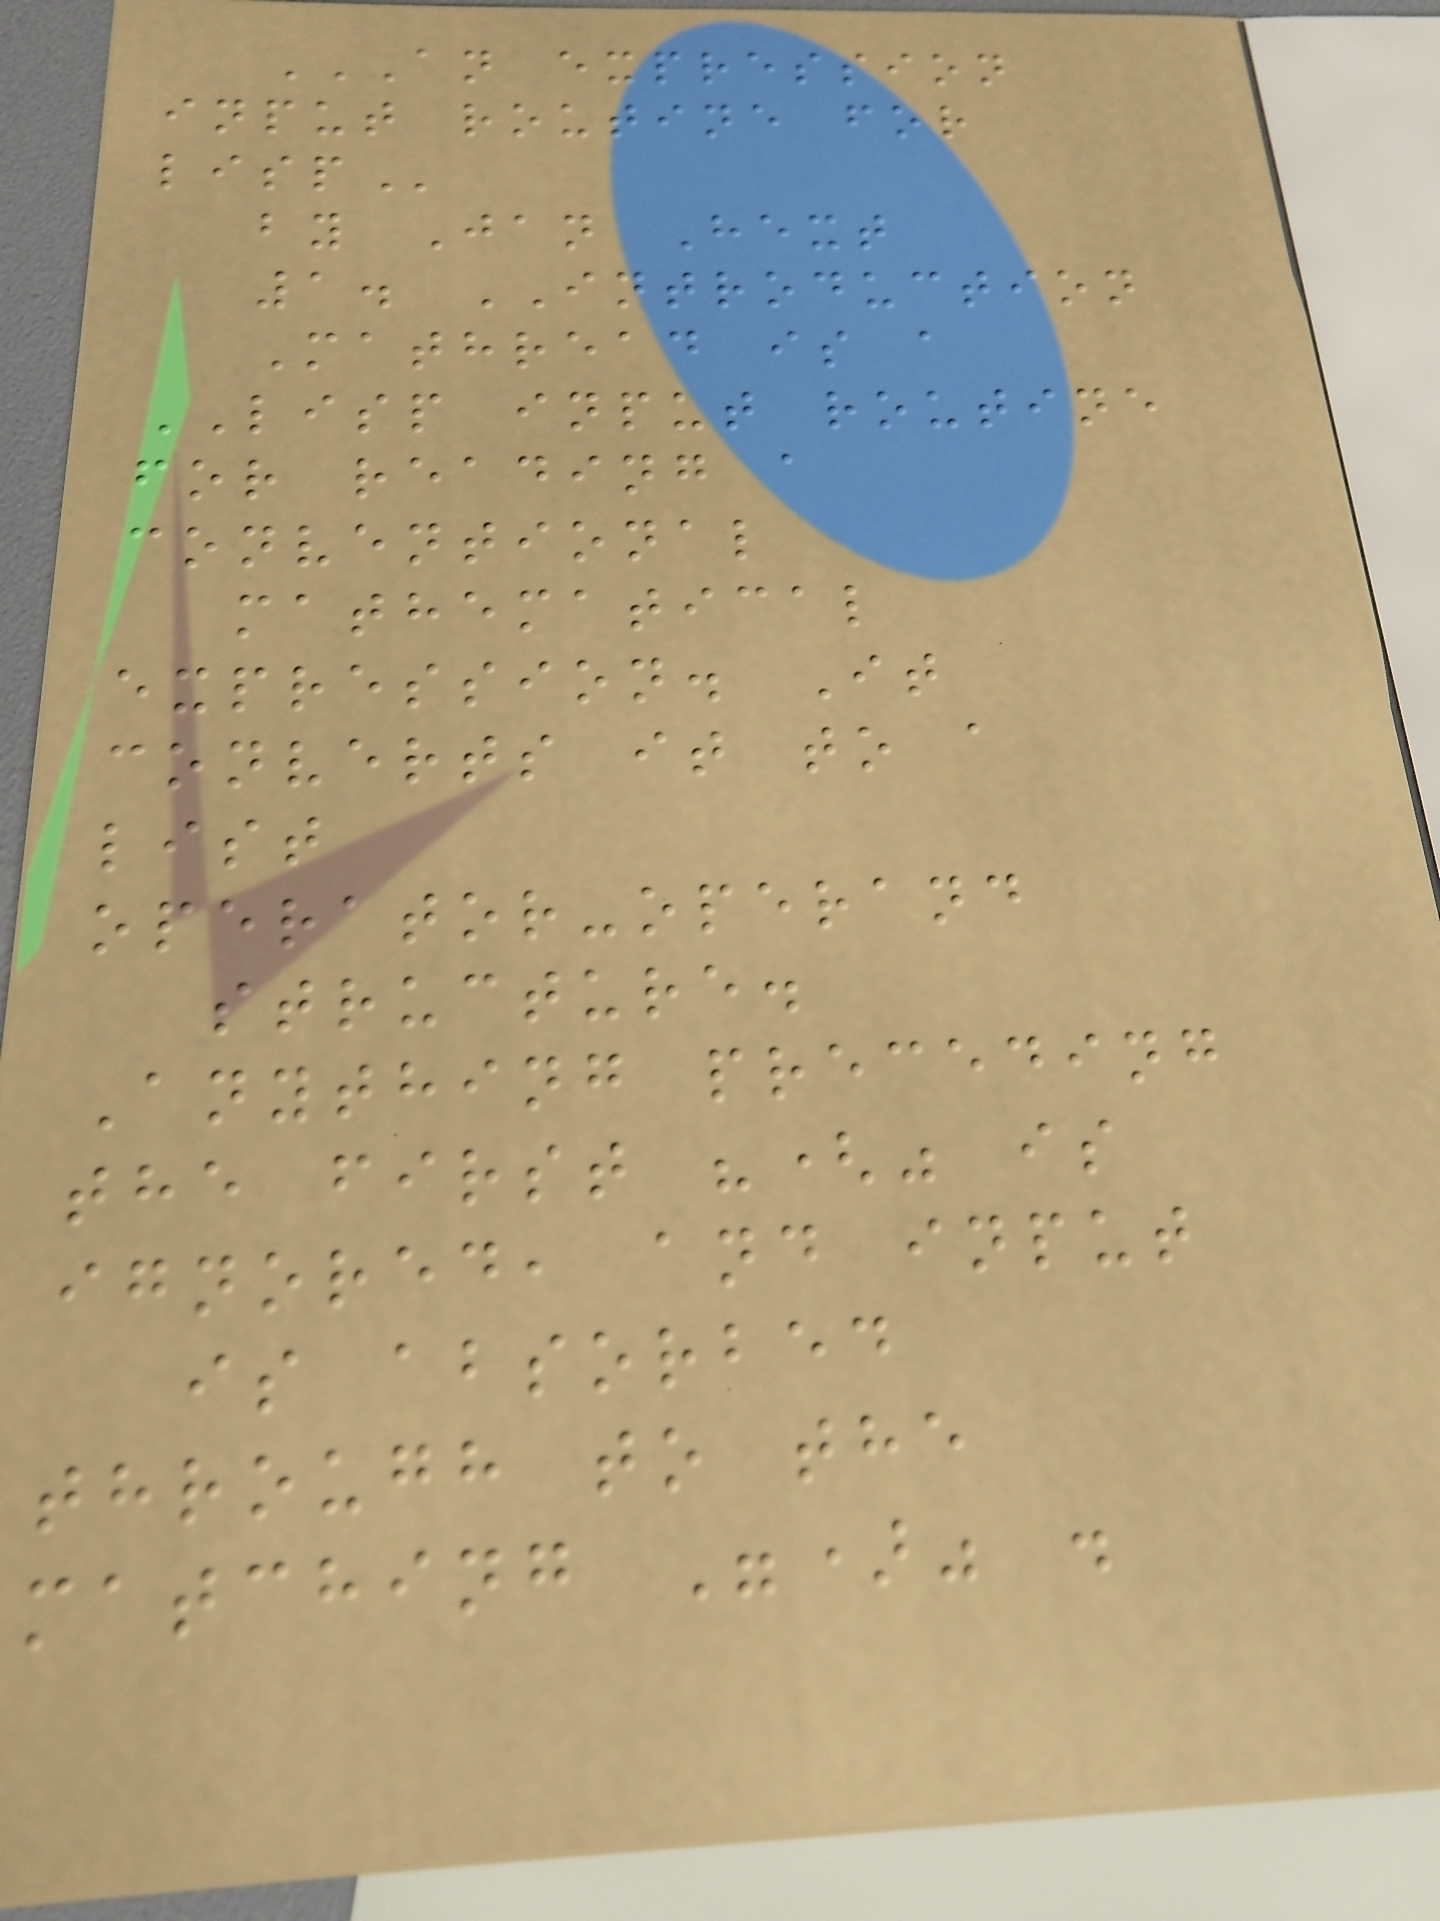AN EXPRESSION
INPUT ROUTINE FOR
LISP
by Jan Hext
1. INTRODUCTION
Mathread is a
LISP input routine
for reading a
conventional
mathematical
expression. It
converts it to a
list
operator-operand
structure.
Anything preceding
the first "(" is
ignored, and input
is absorbed
through to the
matching ")" .
